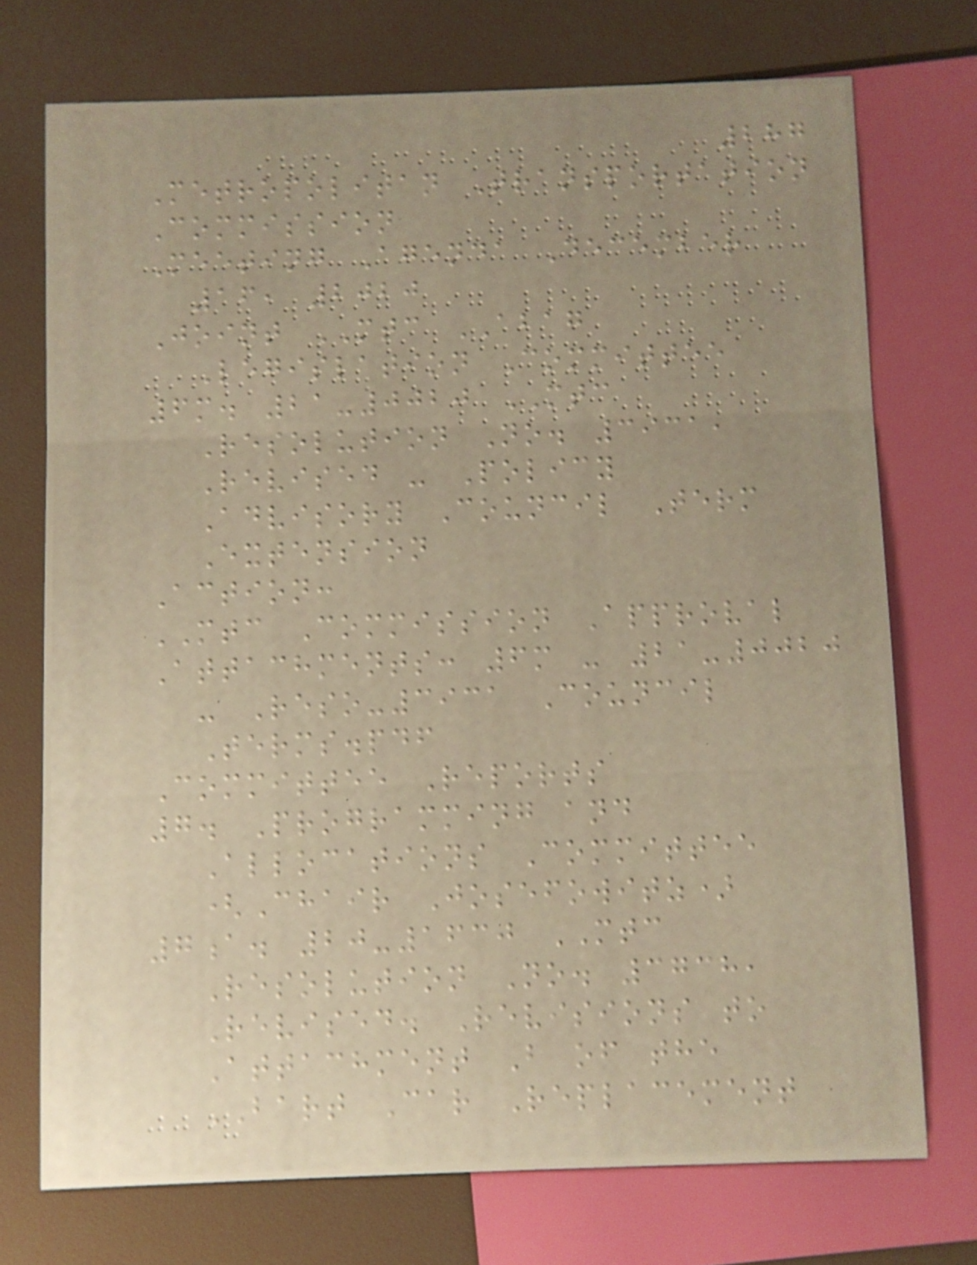287
Metropolitan Transportation
Commission
Meeting Agenda December
16, 2020
Joint MTC ABAG
Legislation Committee
6m. 21-0020 MTC
Resolution No. 3931,
Revised - Policy
Advisory Council Term
Extension
Action:
MTC Commission Approval
Attachments: 6m - 21-0020
- Reso-3931 Council
Terms.pdf
Committee Reports
7. Programming and
Allocations Committee
(Chair Josefowitz)
7a. 20-1630 MTC
Resolution No. 3738,
Revised. Revisions to
Attachment B of the
BART Car Replacement
